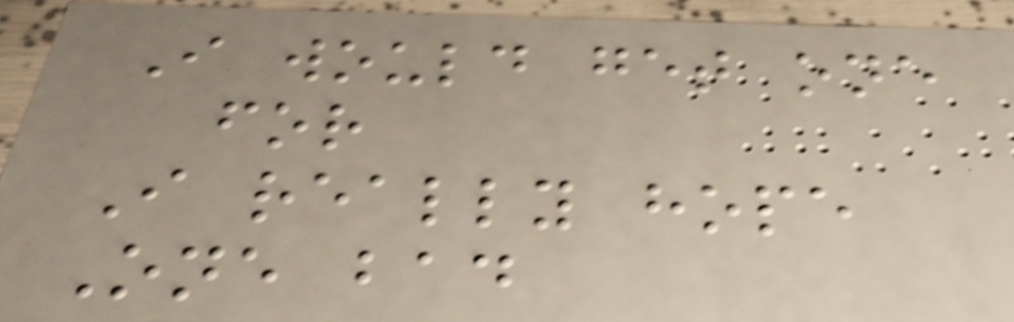I would get one
for
I really hope
One bad
